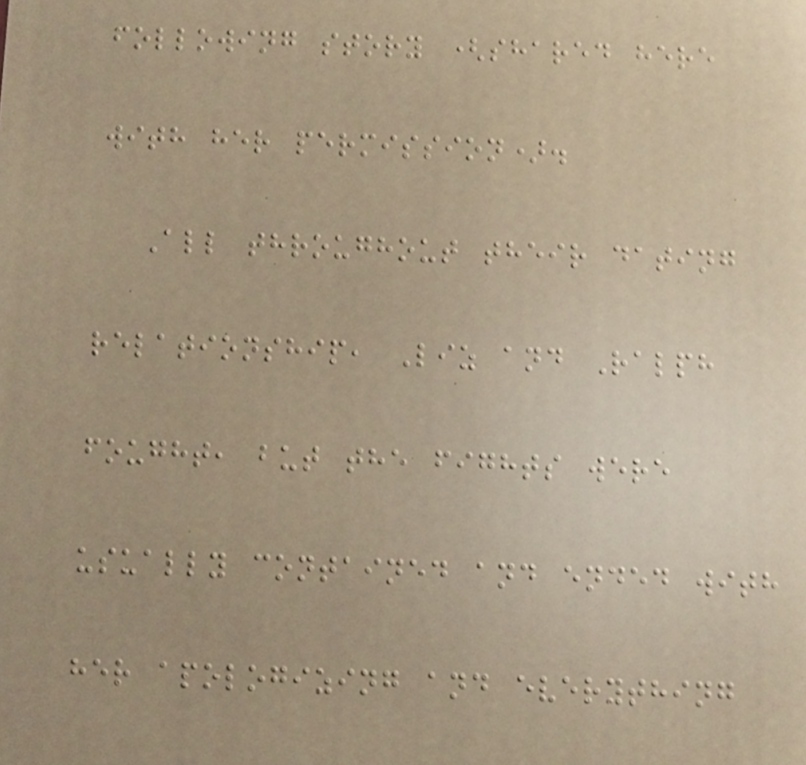following story (shared here
with her permission).
All throughout their dating
relationship, Liz and Ralph
fought, but the fights were
usually contained and ended with
her apologizing and everything
